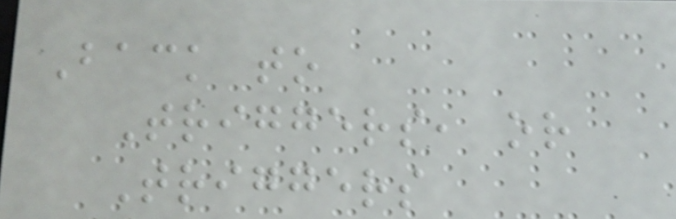Back to
Triggers, or
Triggers
